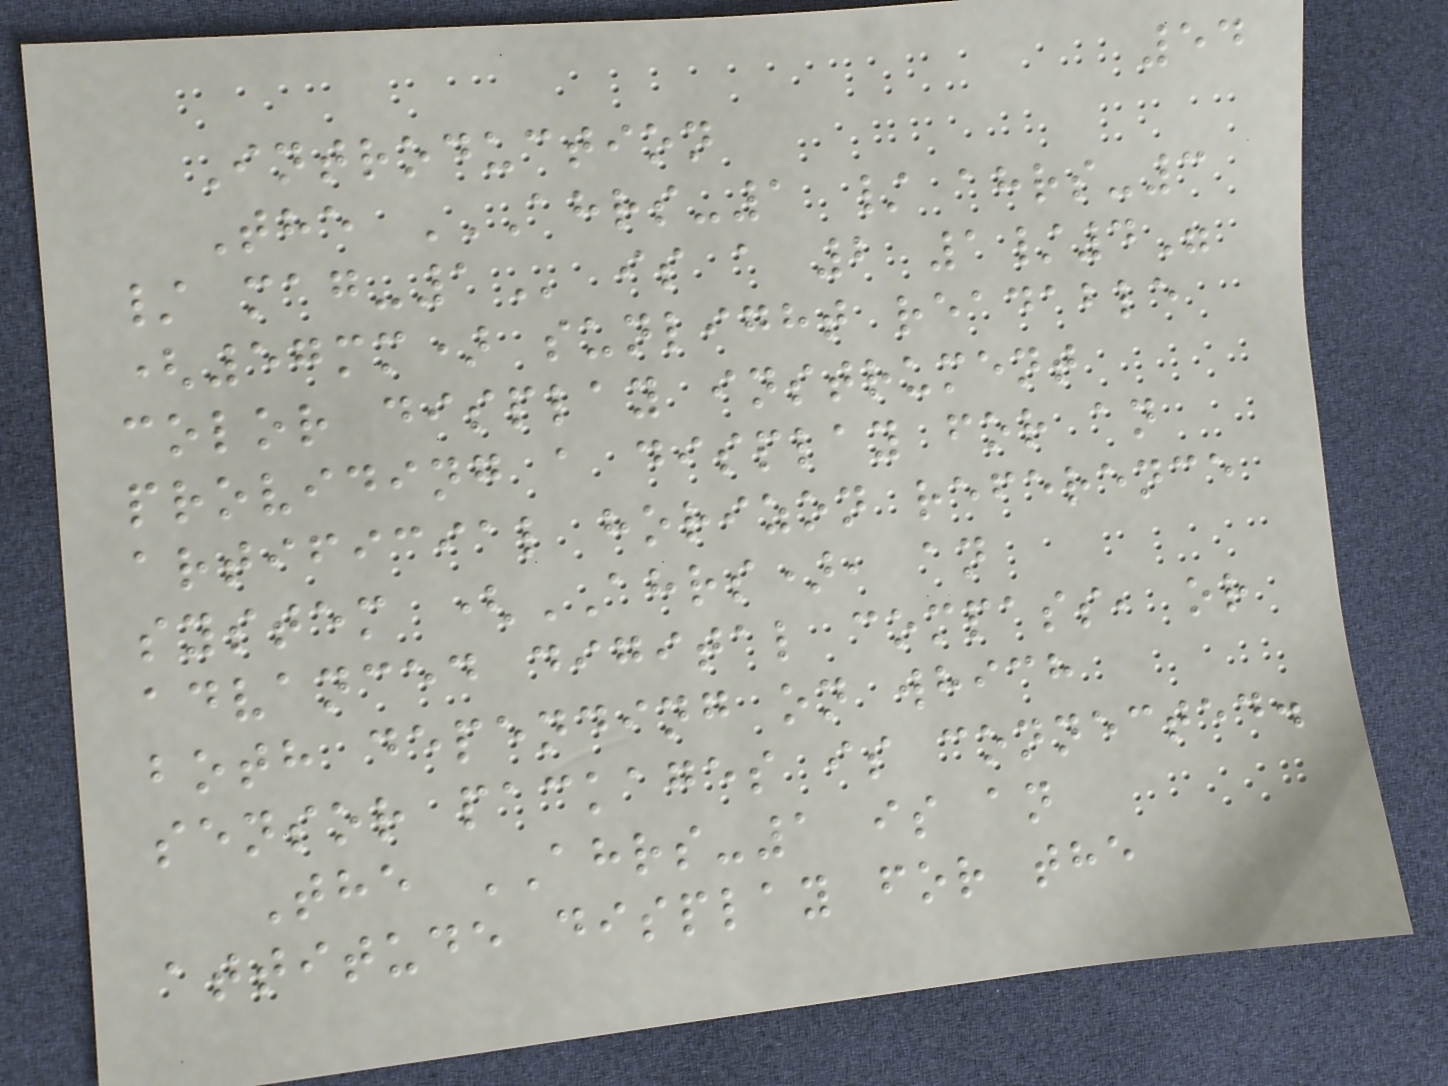54
Introduction
The AHRS-1 / AHRS-3
/ MAG-1 is a 2 1/4"
(57mm) sunlight readable
color display instrument
providing a display for an
artificial horizon reference
system (AHRS), an
advanced digital compass, or
both depending on which
sensor packages is connected.
The AHRS-1 is an
attitude display for the
